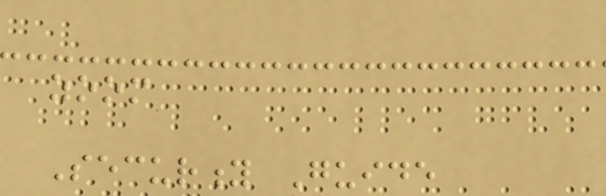zoom
Security Guide
